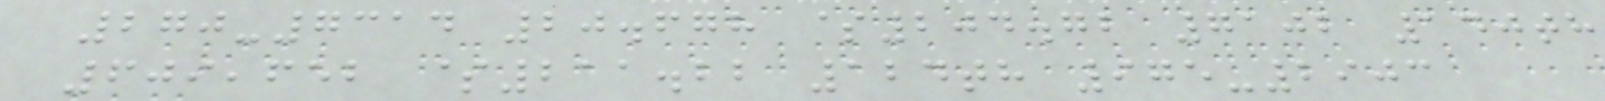270-7314 20.678 $204.72 7102 140th
609,652 $211.22 124th 975-2903
